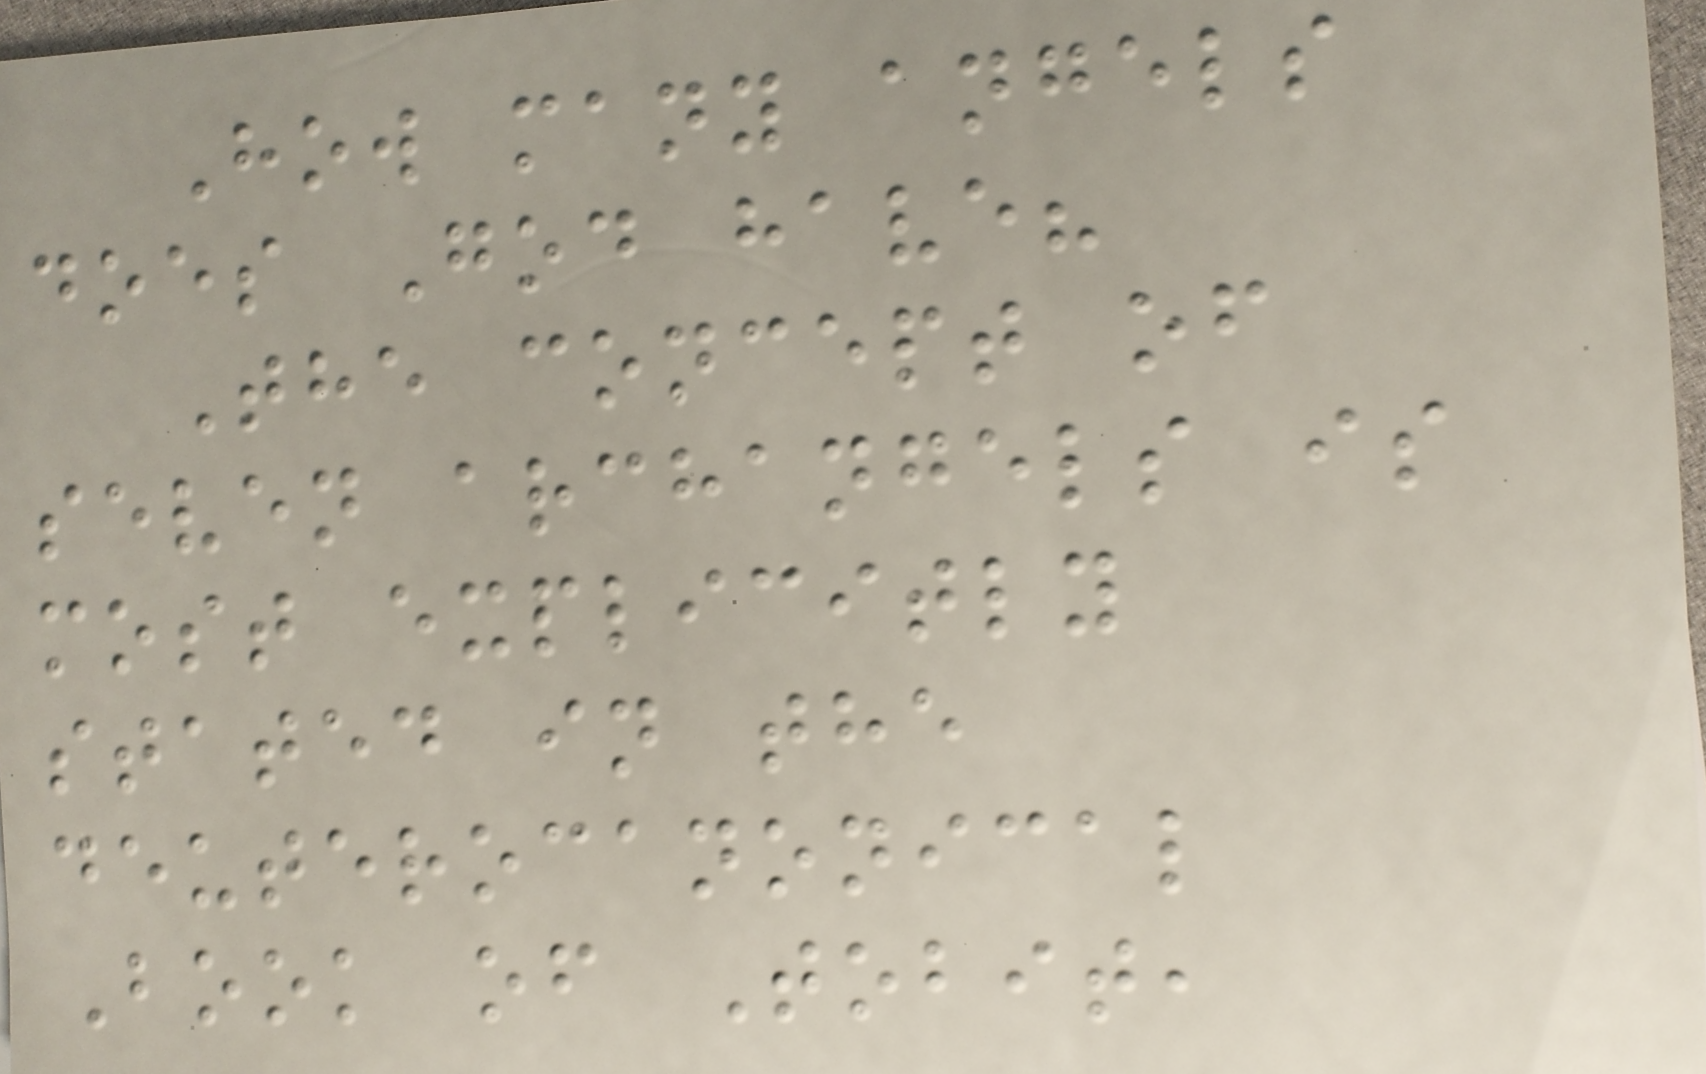How many angels
does God have?
The concept of
seven archangels is
most explicitly
stated in the
deuterocanonical
Book of Tobit,
